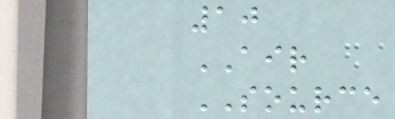10
AIR
SOURCE
